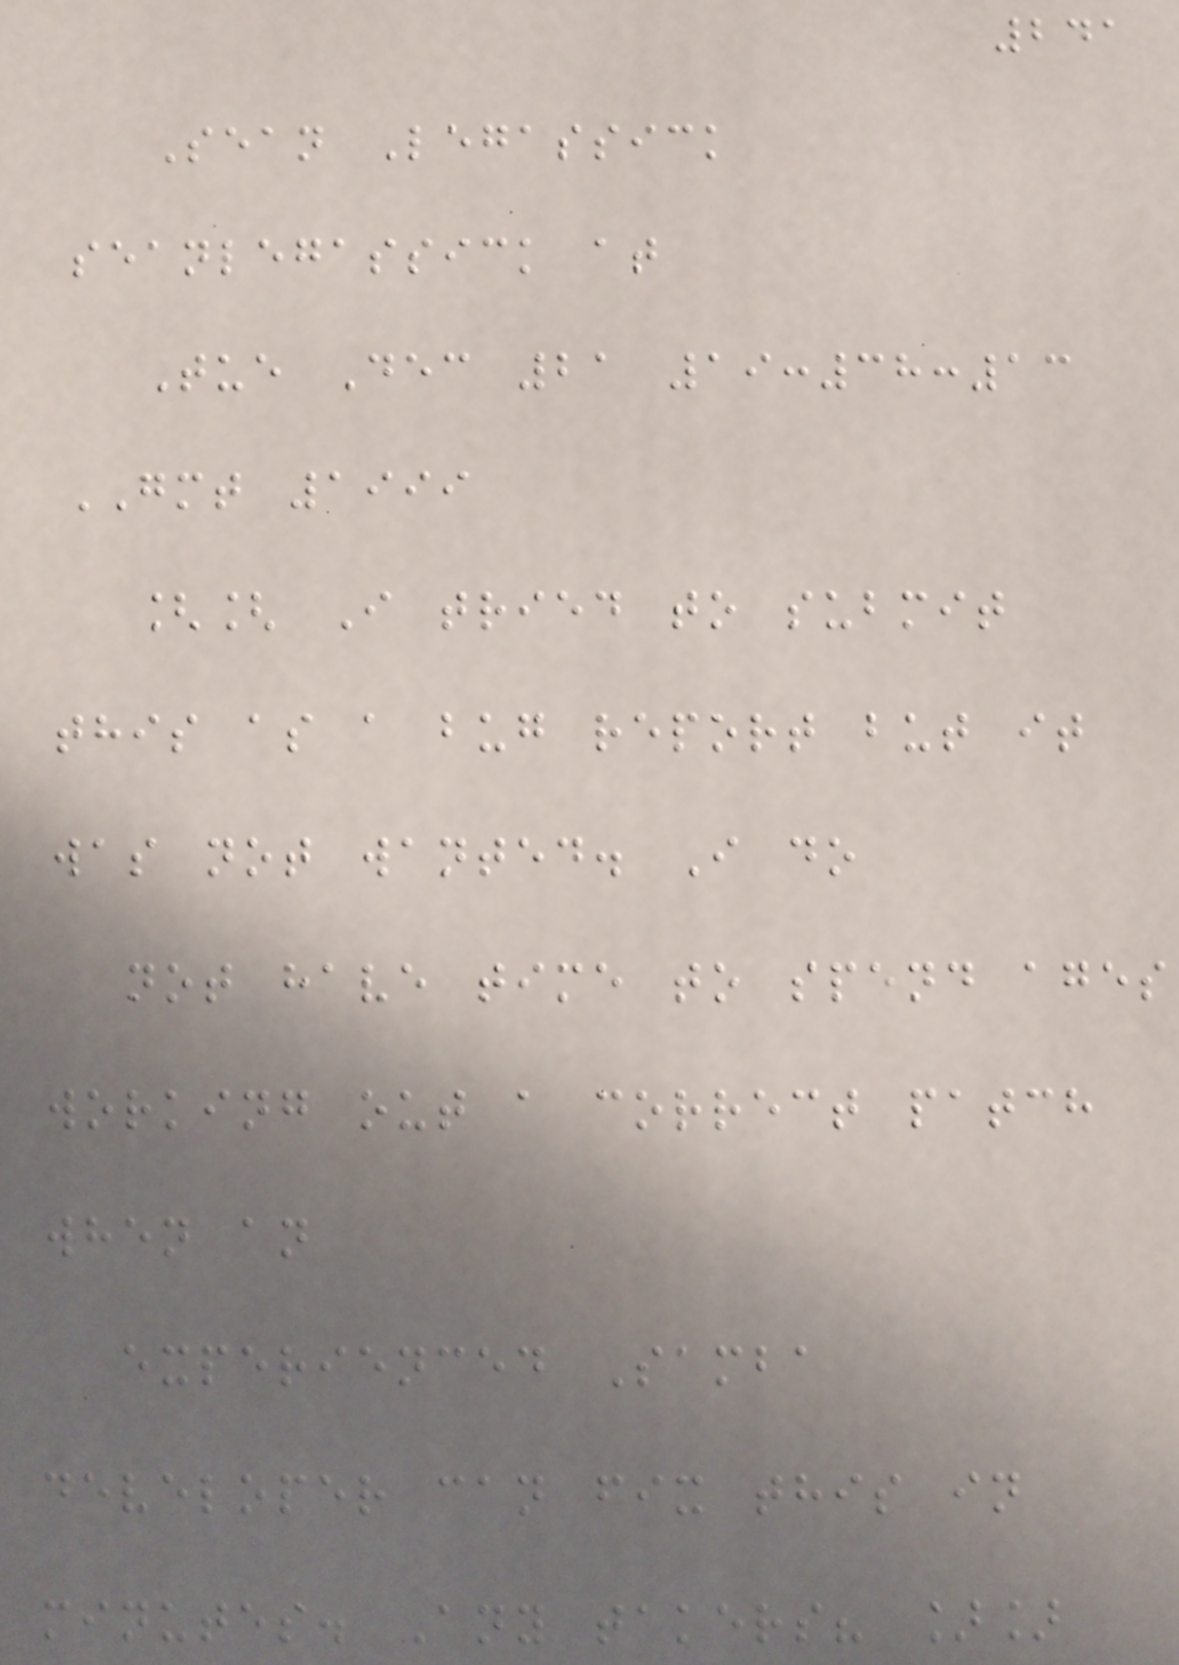241
Sean Legassick
seanlegassick at
Tue Dec 21 19:38:13
GMT 1999
[[ I tried to submit
this as a bug report but it
was not wanted. I do
not have time to spend ages
working out a correct patch
when an
experienced Samba
developer can fix this in
minutes. Any takers? ]]
